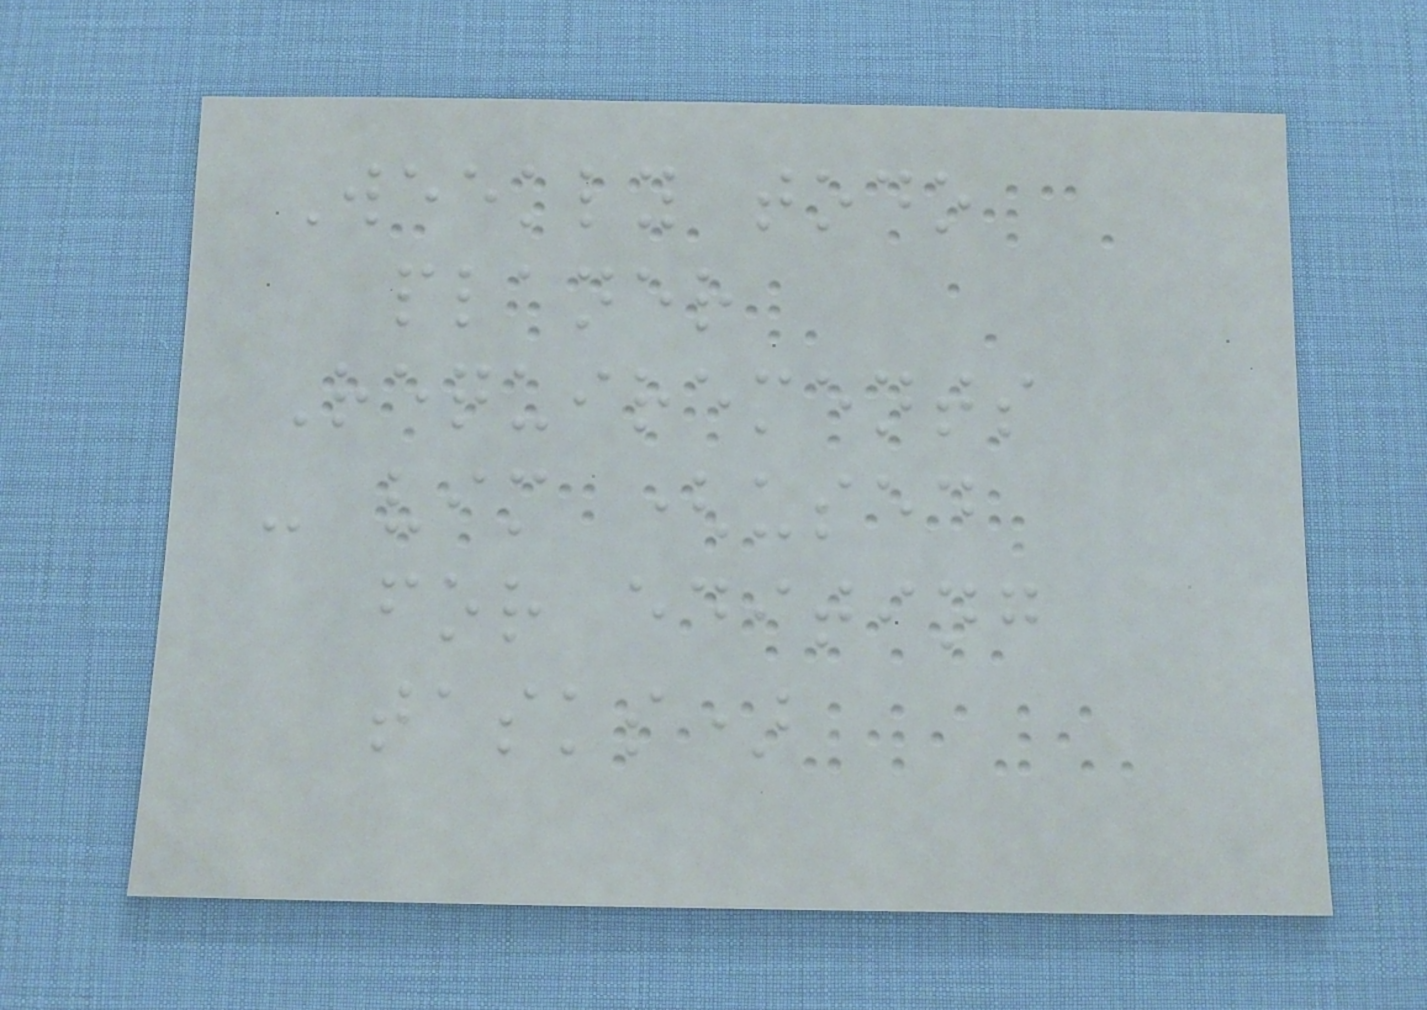Weekly todo
planer
Requirements
- vim (used
for editing
tasks)
